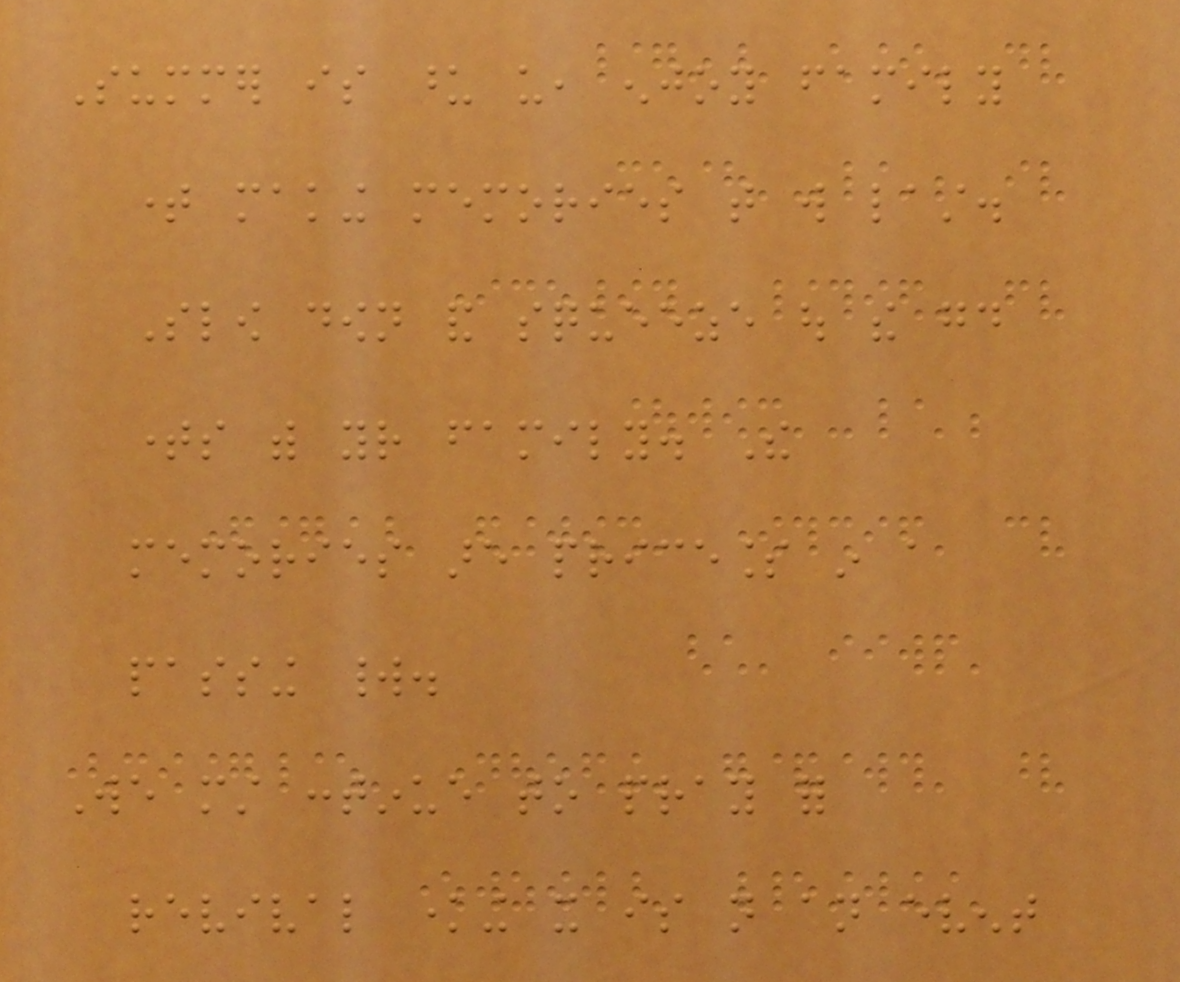Summer is upon us, enjoy family
time making memories that will last.
Slow down and squeeze out the good
times with your family. The
memories are priceless in a
passing world.
We must continue to pray for
revival knowing it is not an event
